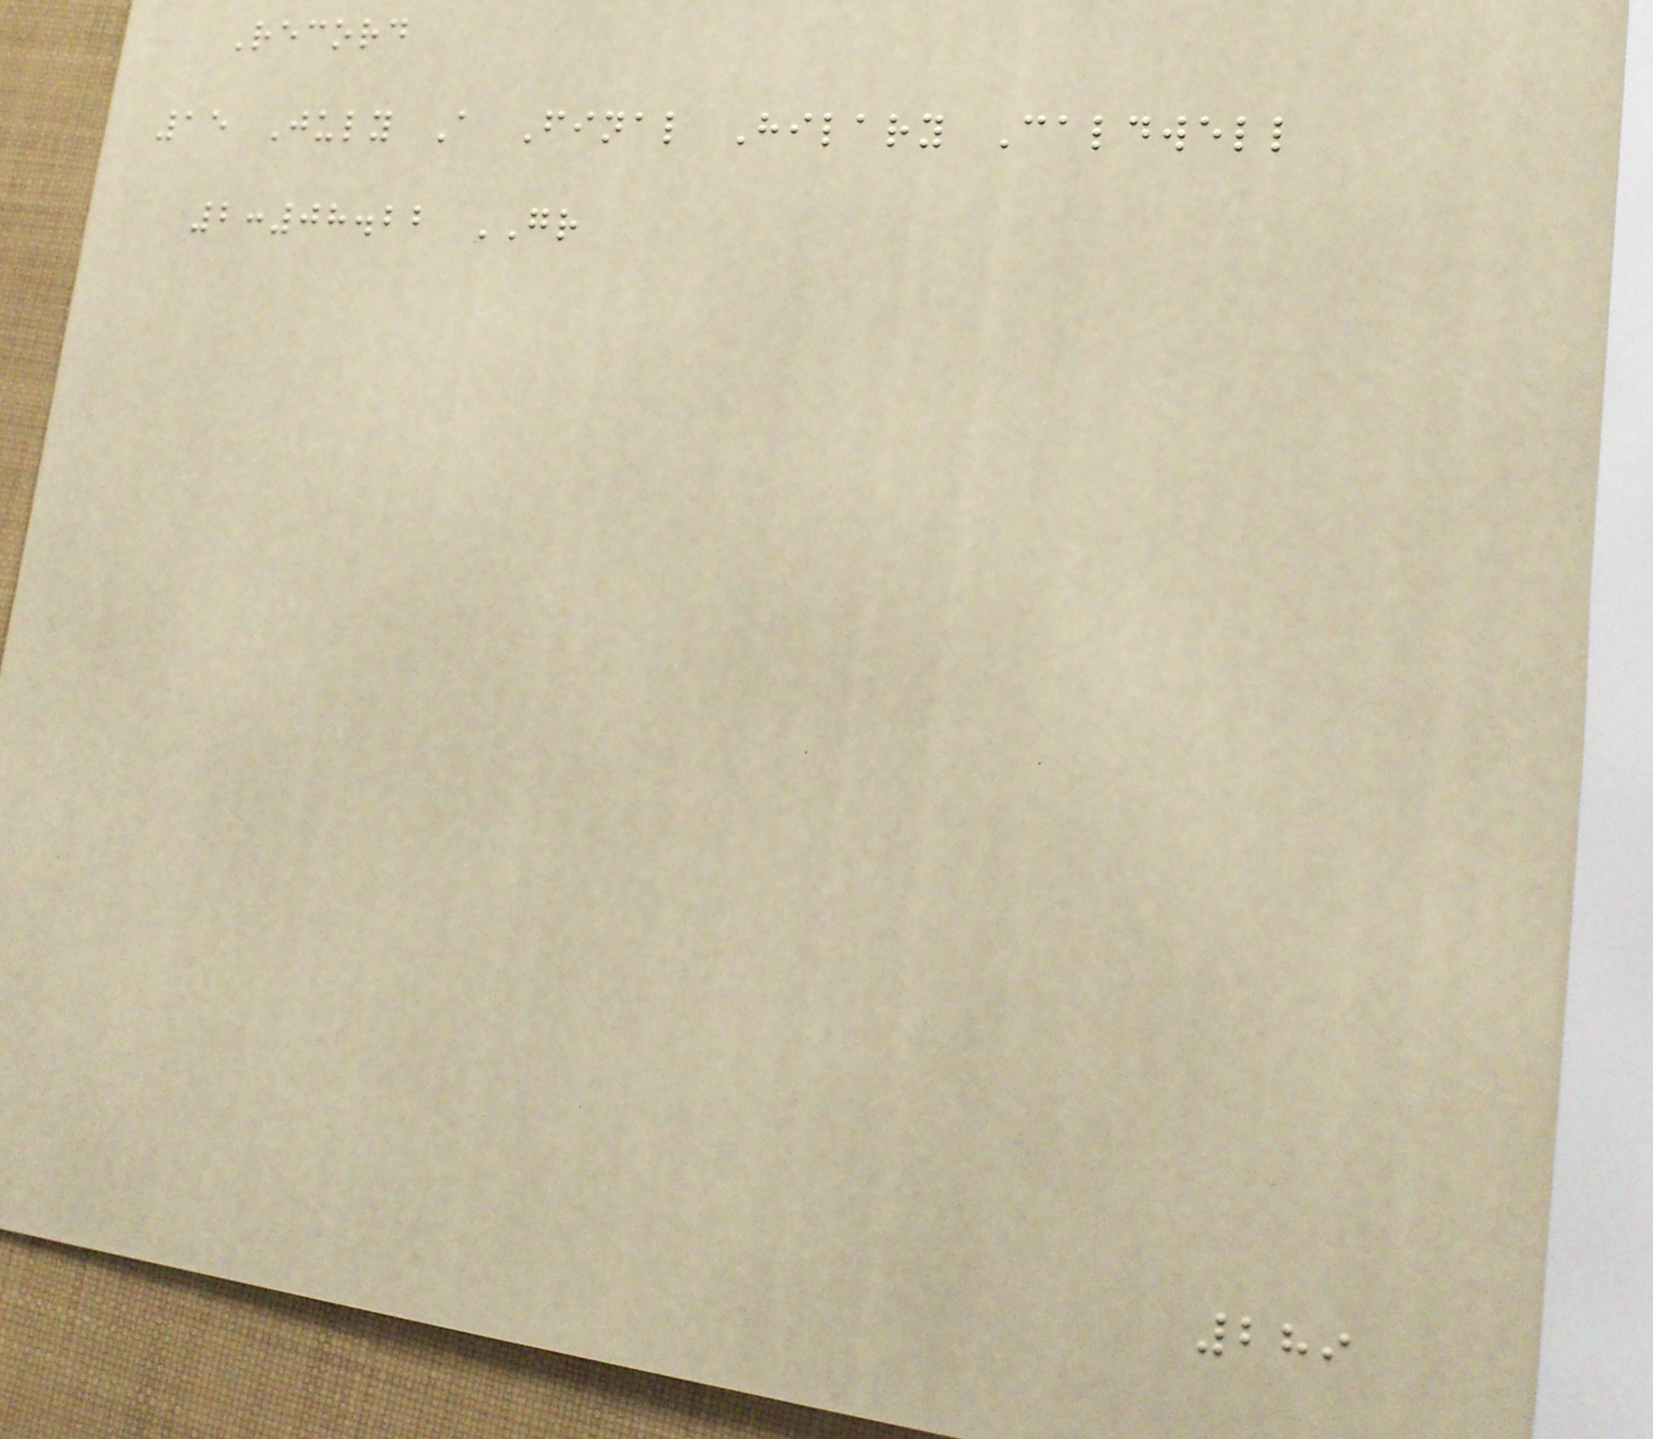Record
15 July A Final Hilary Caldwell
2:08.22 GR
289
